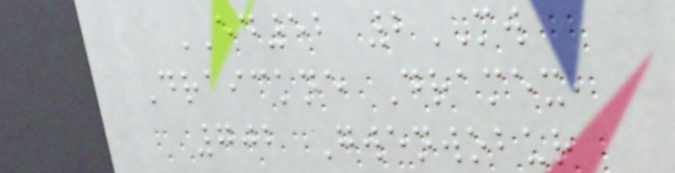ED52 2MW
Draickne Dramex,
702 Gwenwobur
